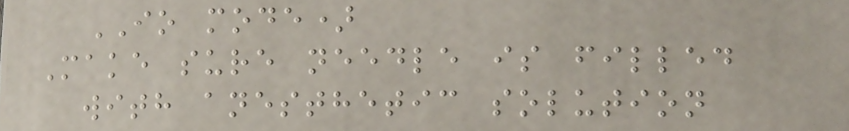IO mode)
Make sure needle is filled
with anesthetic solution
